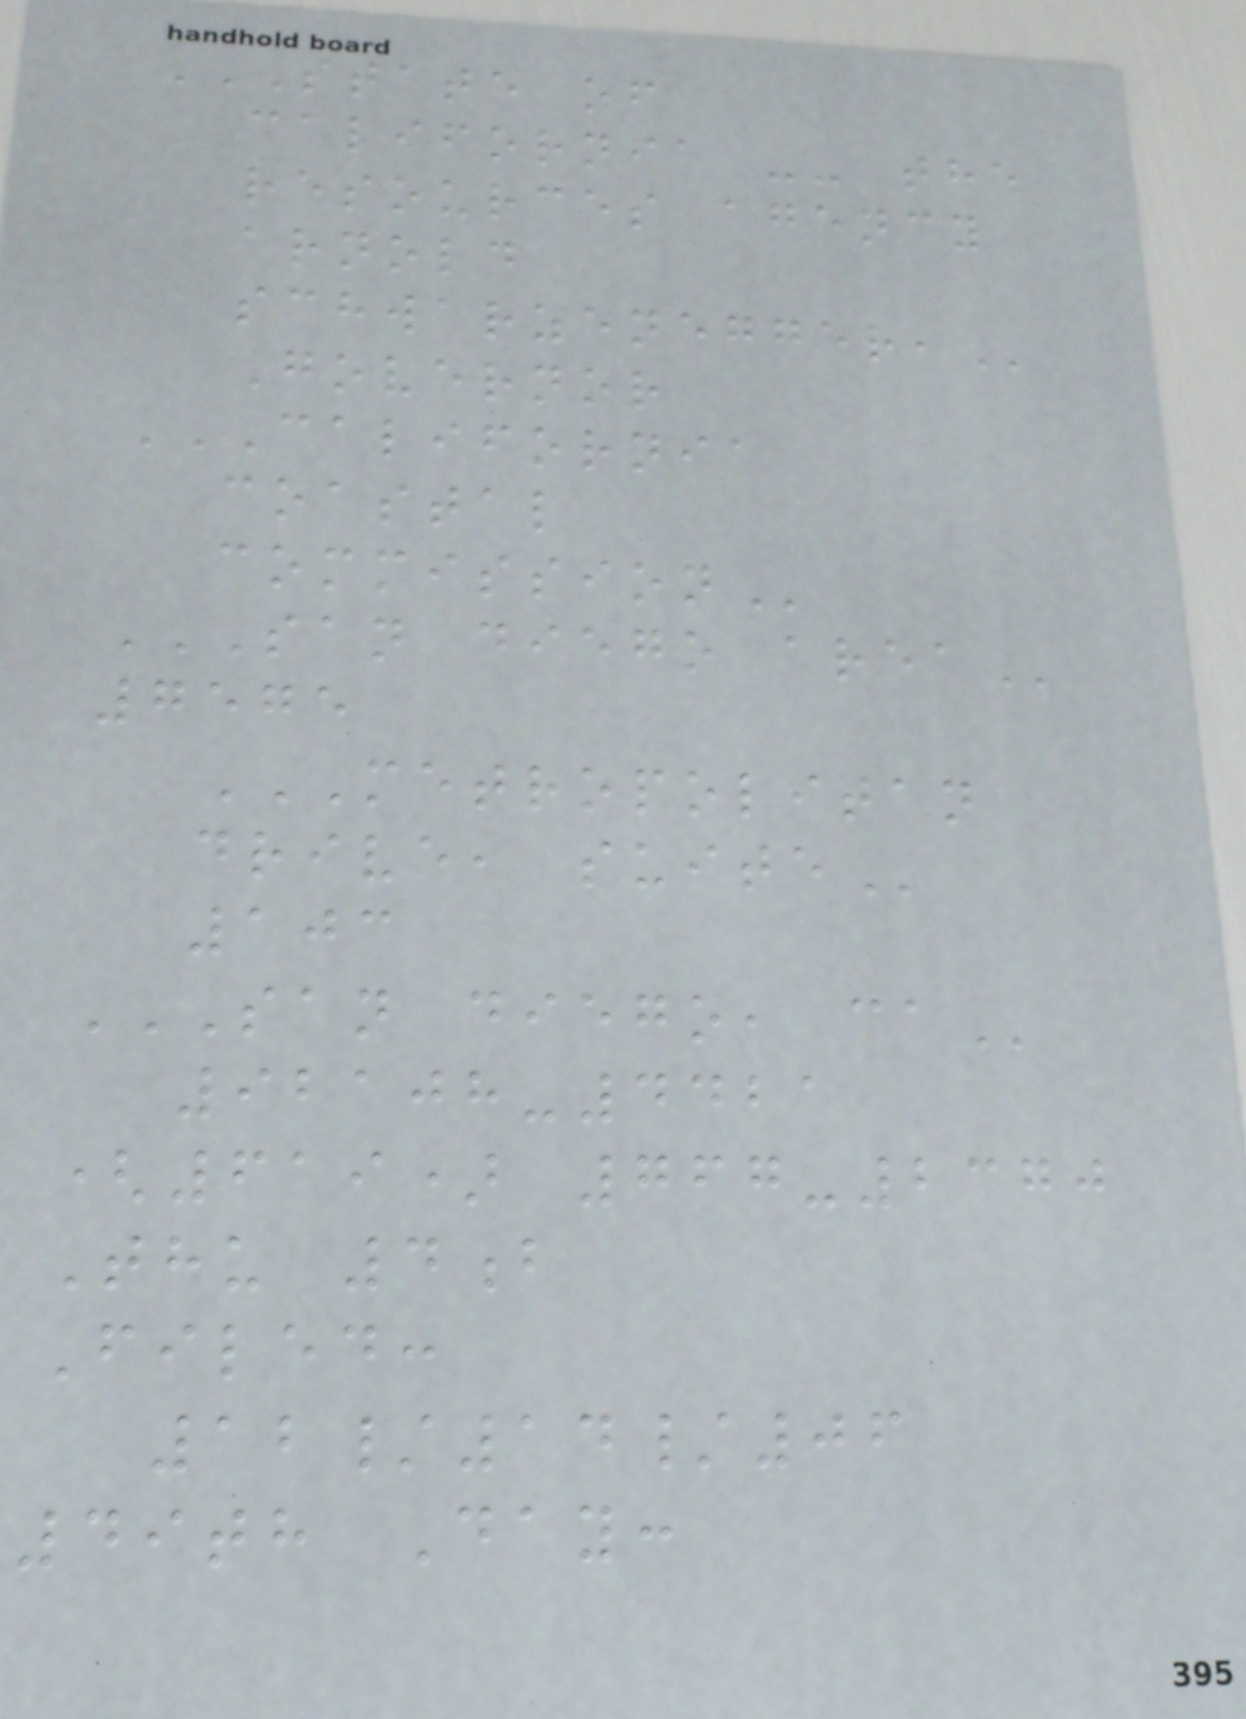STATE OF
CALIFORNIA -- THE
RESOURCES AGENCY
ARNOLD
SCHWARZENEGGER,
Governor
CALIFORNIA
COASTAL
COMMISSION
SAN DIEGO AREA
7575
METROPOLITAN
DRIVE, SUITE
103
SAN DIEGO, CA
92108-4421
(619) 767-2370
Thu 4b
Filed:
12/14/06
49th Day:
